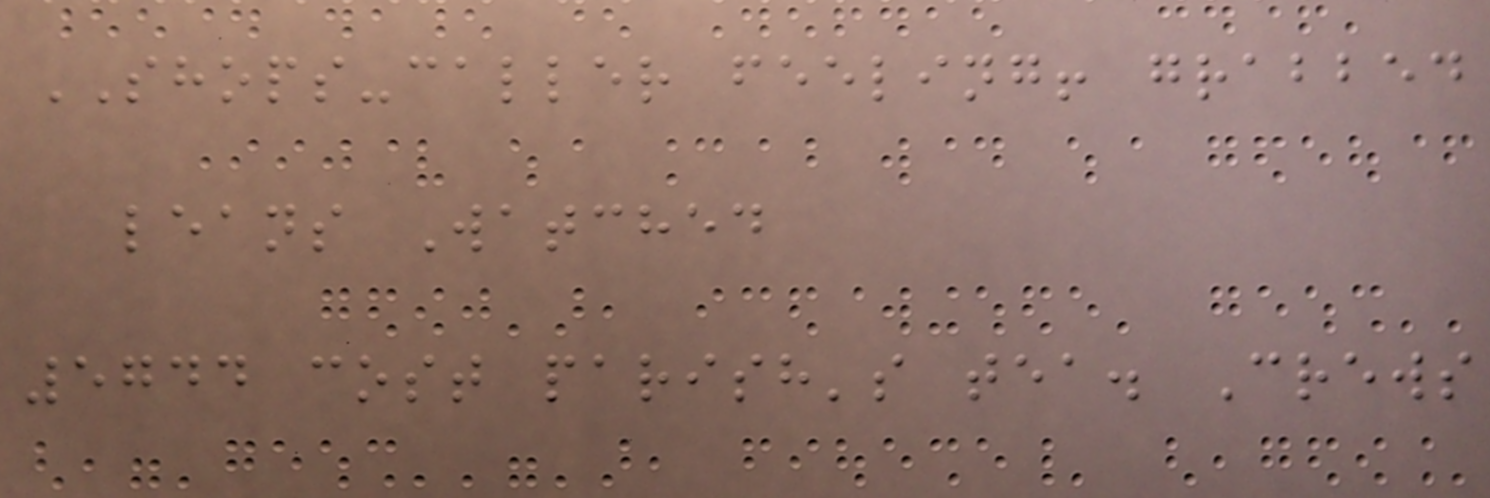SHOPS-caller feeling! grabbed
leans Watched
5744 cost parish's tea. Crews
